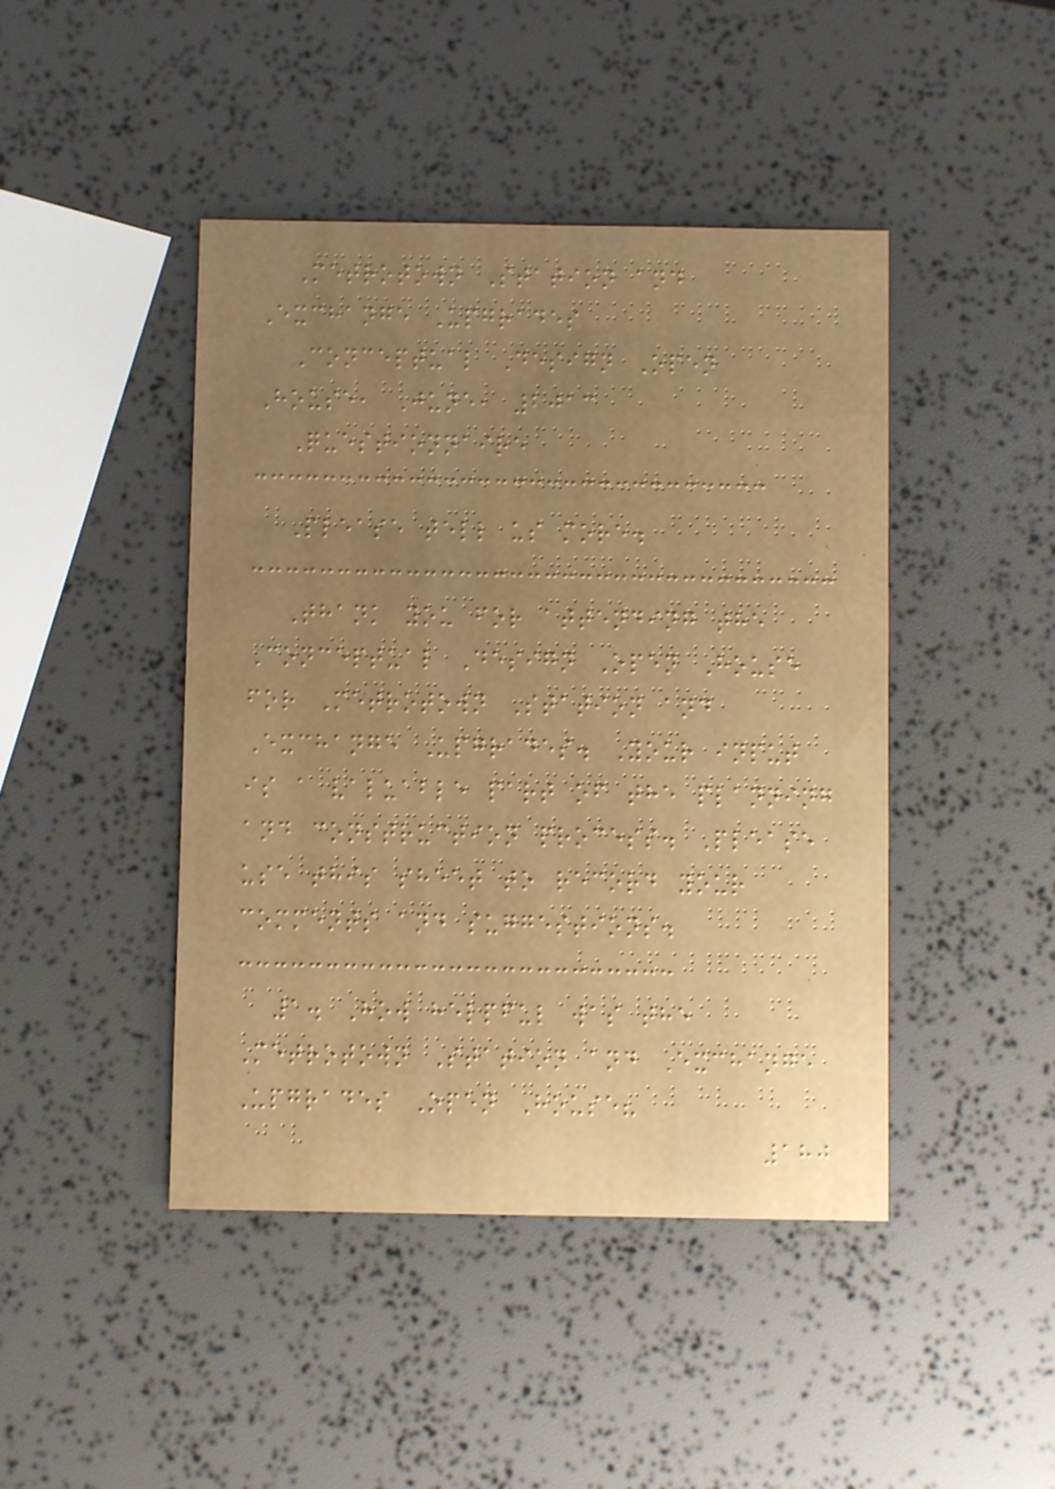Metrotown Station and
Exchange Upgrades
Conceptual Design Open
House, June, 2013
Questionnaire
Please tell us more.
Thank you for attending the
Conceptual Design Open House
for Metrotown Station and
Exchange Upgrades. Your input
is a valuable part of the planning
and construction process. Please
use this sheet to record your
comments and suggestions.
1. How helpful was the
Metrotown Station and Exchange
Upgrades Open House?
180
